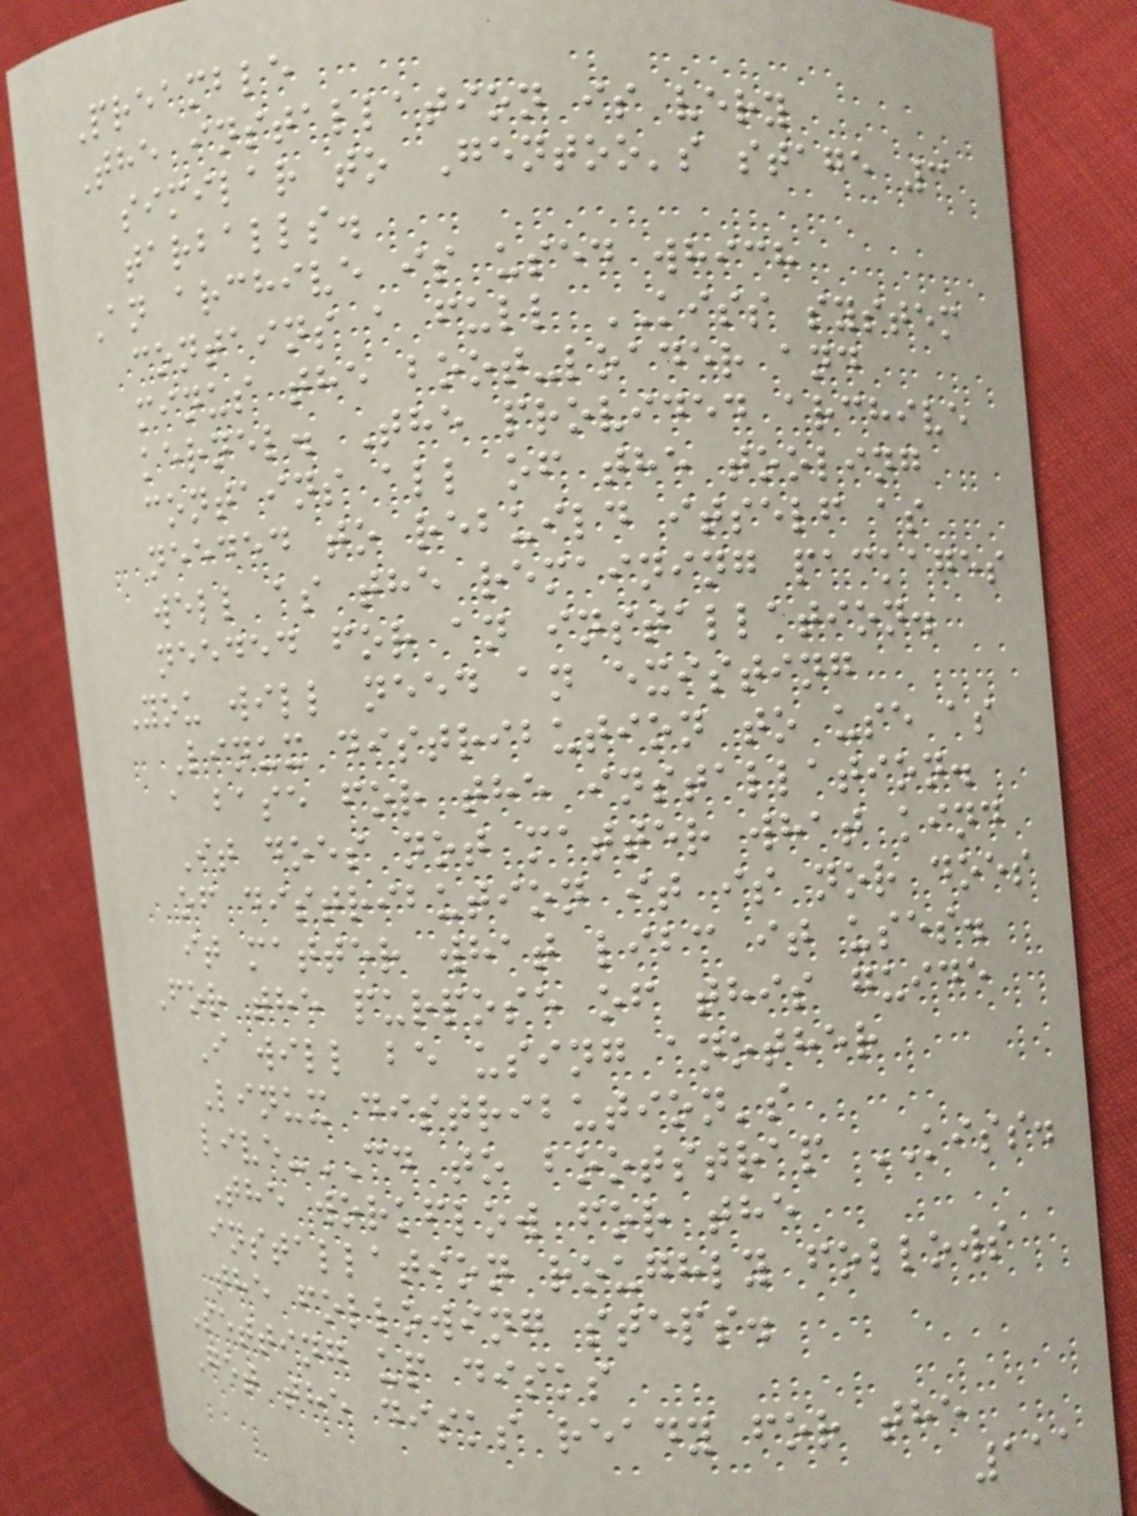Preamble
The installation is very
similar to Gentoo's stage 3
tarballs.
An archive is used which
contains a full KISS system
minus the boot-loader and
kernel. The provided archive
contains all of the tooling
needed to rebuild itself as
well as the remaining packages
needed for an installation.
You will need an existing
Linux distribution to use as
a base for the installation.
It does not matter what kind
of distribution it is nor does
it matter what libc it uses.
For the purpose of this guide
I will be using another
Linux distribution's
live-CD to bootstrap KISS.
The workflow for the
installation roughly follows
the following steps.
Setting up disks
Get the disks ready for the
111
